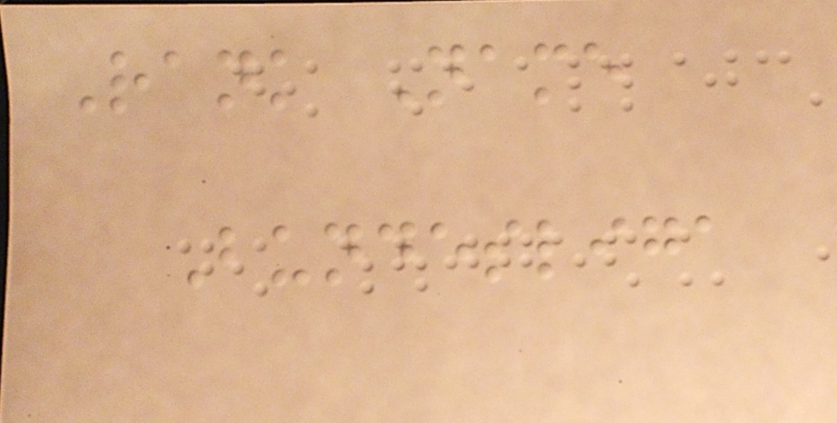Rank Name
Bundesliga
